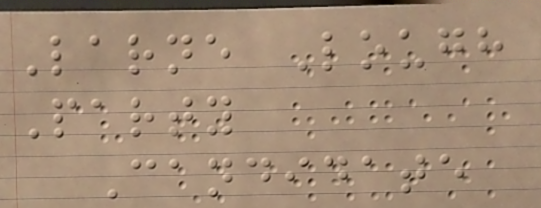Larne Lough
Party
Candidate
